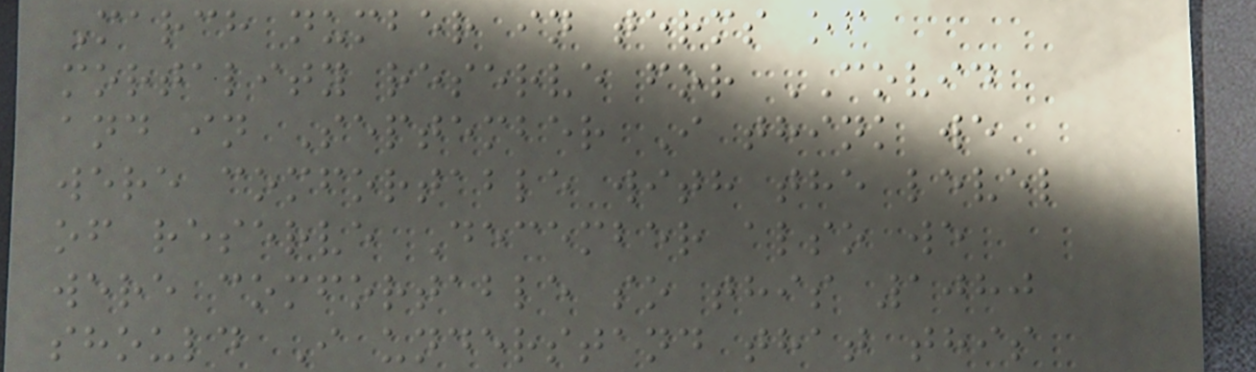March number in terms of
mortality reserve for COVID
and in September I think we
were comfortable with the level
of reserve December also we
were comfortable so this 1080
should I understand that this
